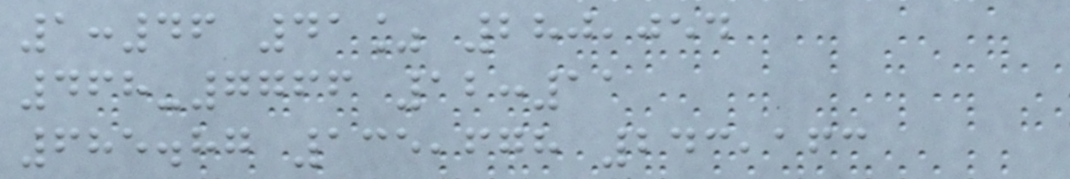1:46 41% 280,054
468-7766 12:11
685.87 135,678 243,163
